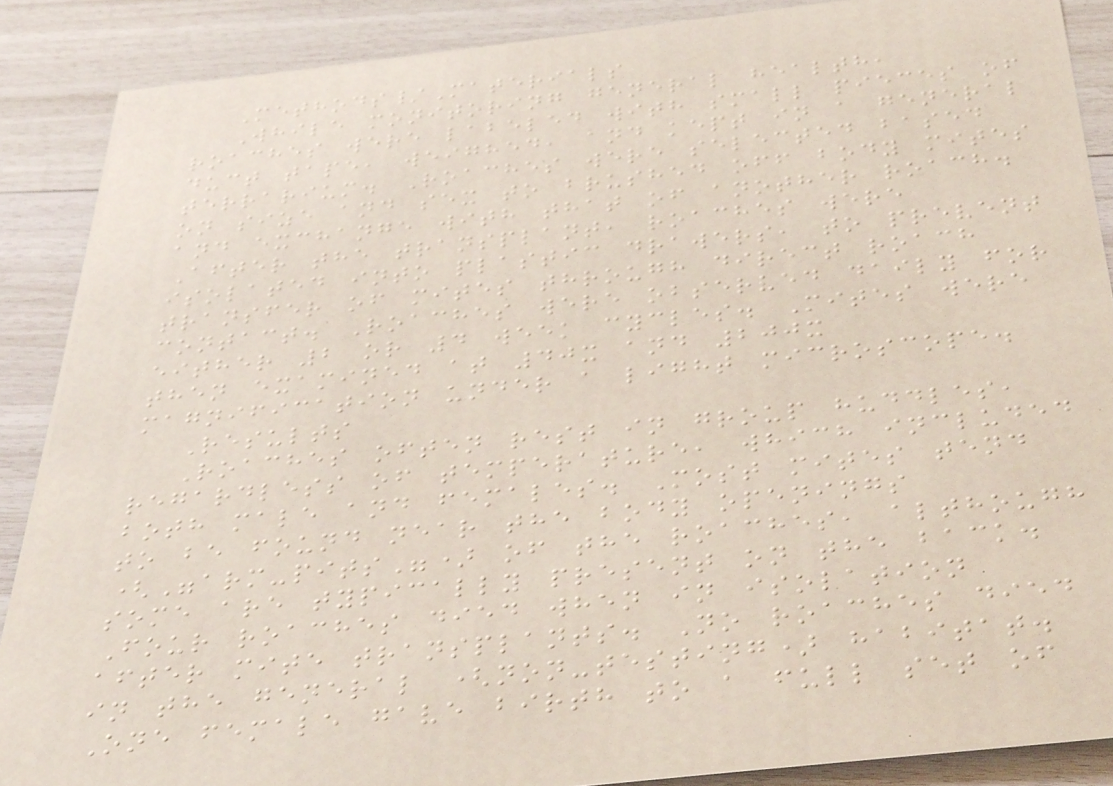Methods/Materials
While monitoring general health,
roaches were labeled with small pieces of
duct tape, weighed, and kept in a general
terrarium. Roaches were selected based
on size and sex to brushed off body mites
and exchange with that of another roach.
After the transplant, roaches were
isolated into plastic drawers, to prevent
transfer of mites through direct roach
contact. Roaches were observed daily for
either 2 or 4 week cycles. Mites were
then examined at 40x and 200x
magnification under a light microscope.
Results
Roaches often rest in group huddles,
regardless of temperature, which included
both male and females. Most mites tend
to be found near the body openings
("arm-pits") of the roaches, although
some are typically present on the back.
Four roaches died when in isolation
after mite transplants. No roaches died
in the general (non-testing) habitat.
One female gave birth to a full set of
